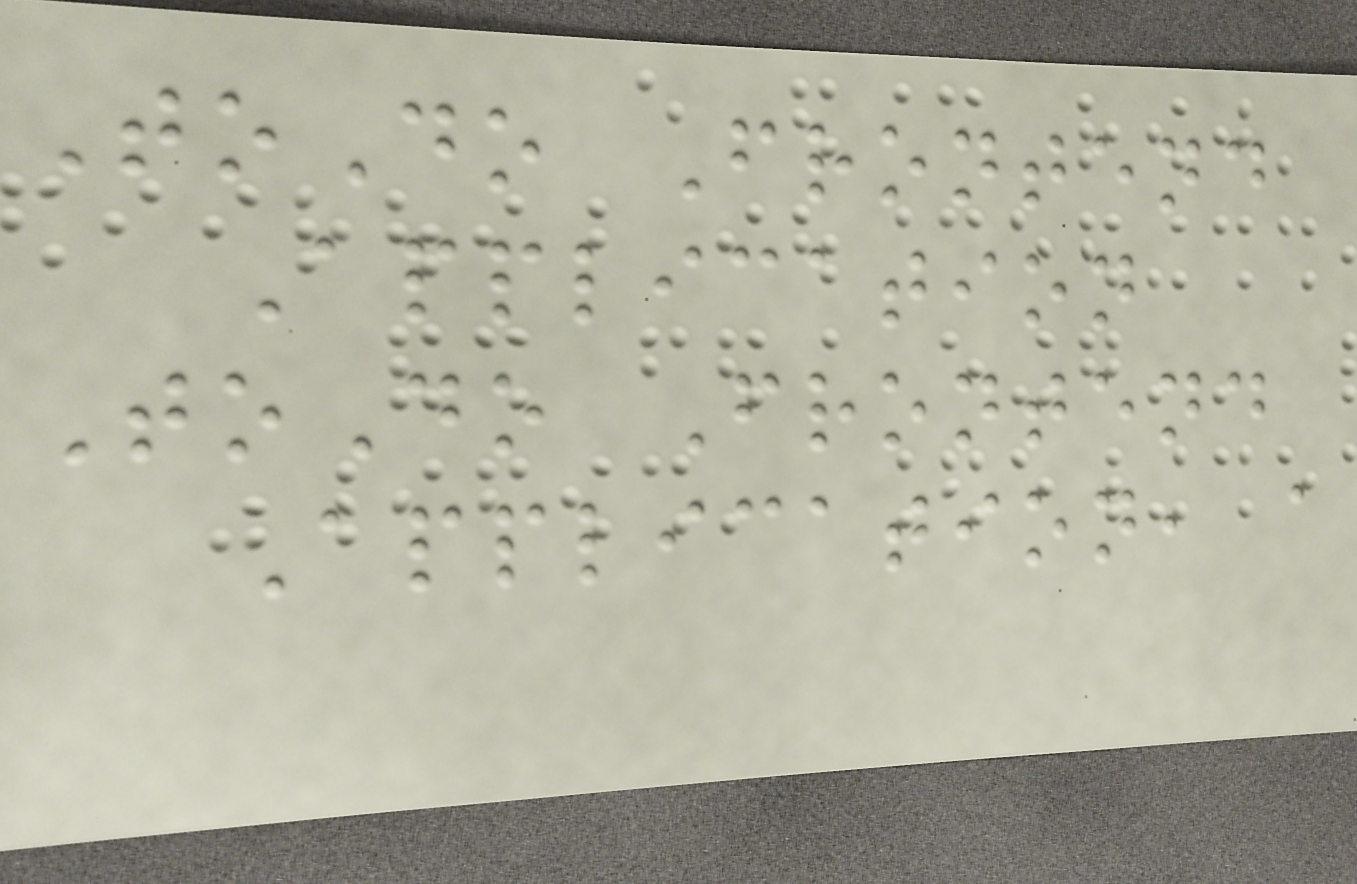ToDo Frontend
Application
ToDo Frontend
Application, a
